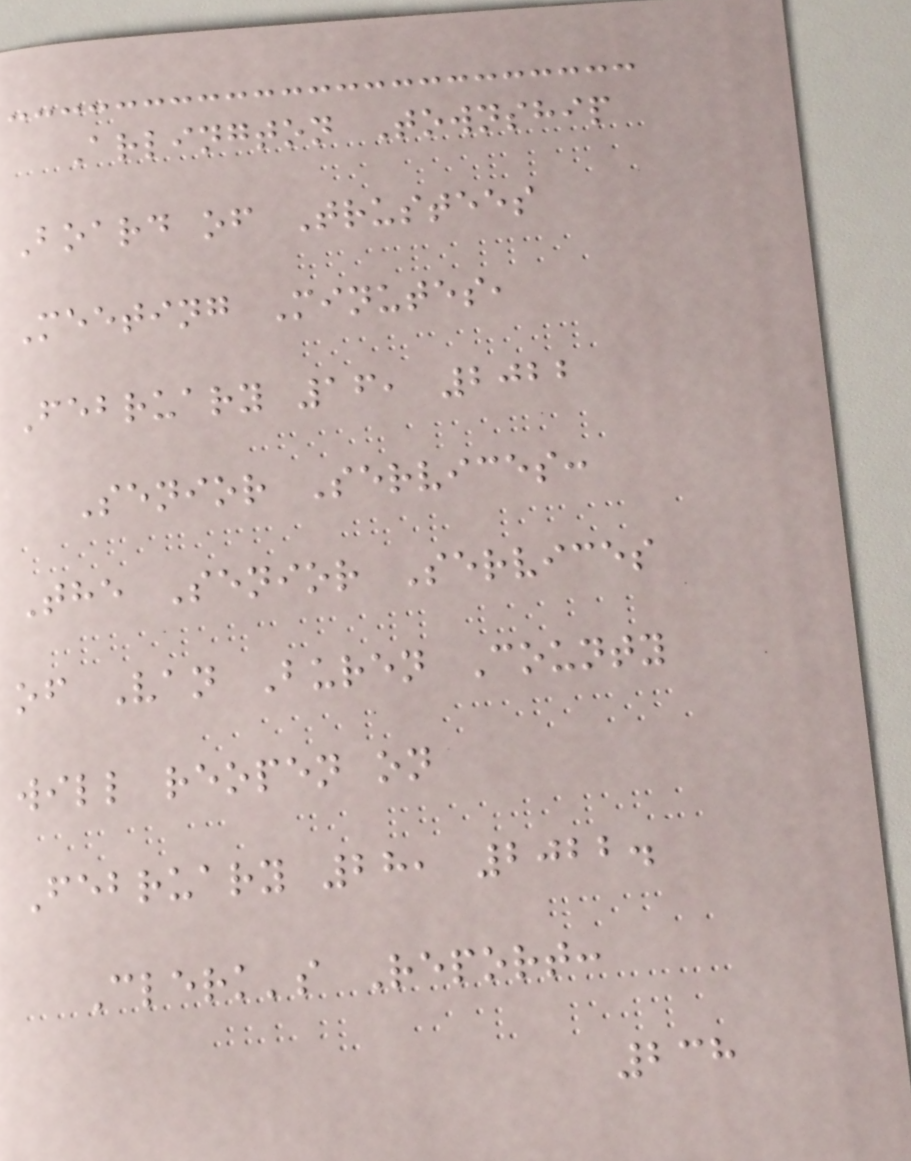Arlington Township
Board of Trustees
Meeting Minutes,
February 16, 2022
Senior Services:
The Senior Services
of Van Buren County
will reopen on
February 28, 2022.
Clerk's Report:
238
